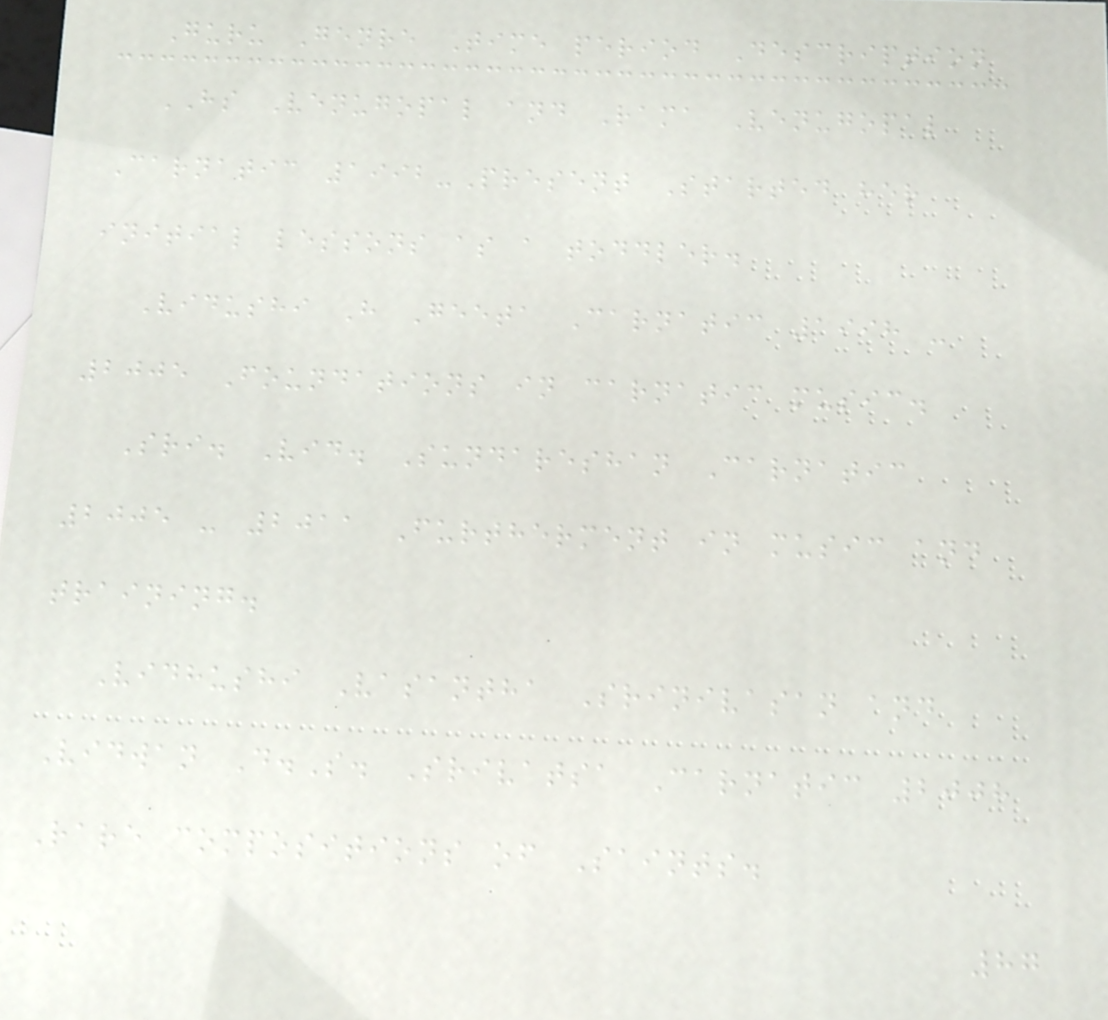Guru Genre Time period Description
HS Venugopal and Rama Venugopal
Carnatic 1992-Present Started her
initial lessons as a toddler.
Vidushi H Geeta Carnatic 1998 -
2005 Foundations in carnatic music.
Sri. Vid. Sundareshan Carnatic
2005 - 2011 Furtherment in music and
training.
Vidhushi Vasantha Srinivasan and
Vidwan D.S. Srivatsa Carnatic 2008
Rare compositions of Saints.
87
